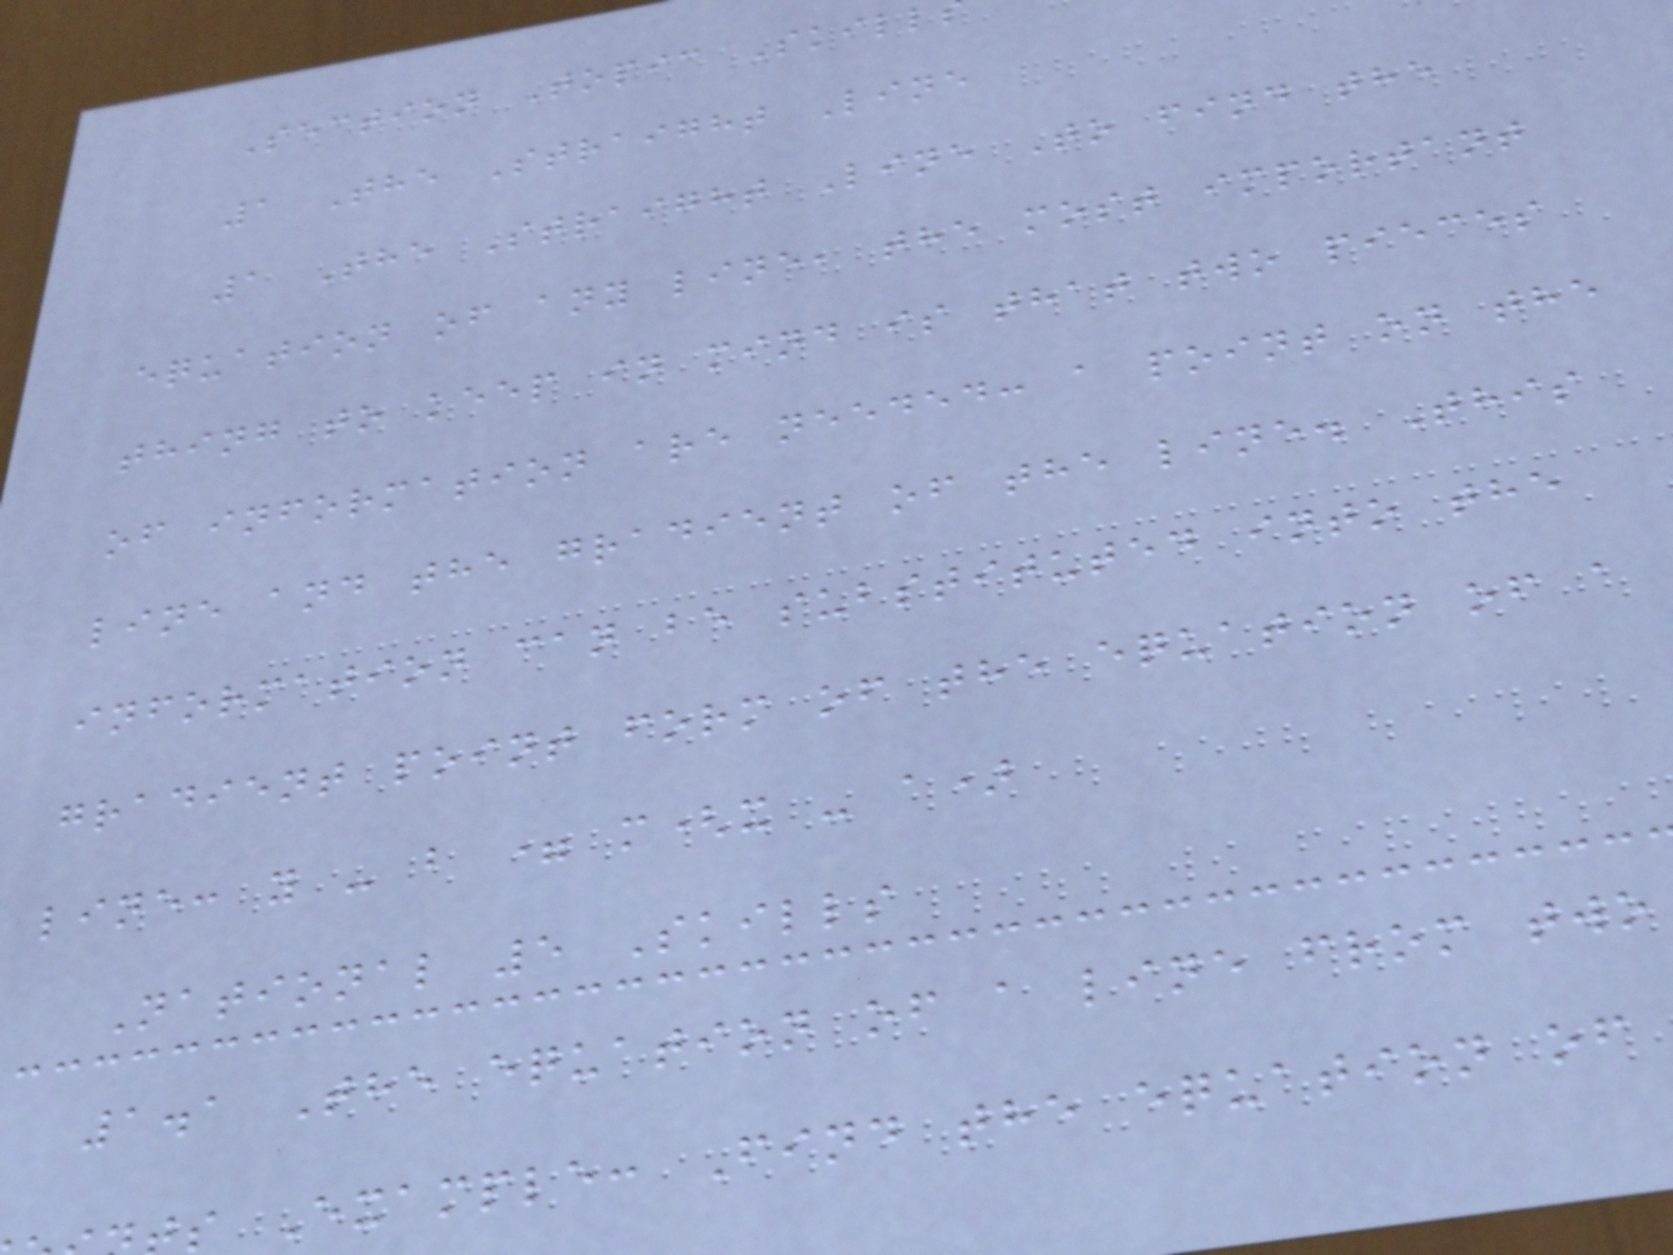Section Topic Skill
1 The Straight Line
1 The Straight Line To find the
equation of any line, the most important
thing to keep in mind is that two pieces
of information are needed: a point on the
line and the gradient of the line. This
information can be substituted into the
gradient point form of the equation of a
line: y - b = m(x - a)
National 5 Skills
1.1 The equation of a line from two
s Example: Find the equation of
